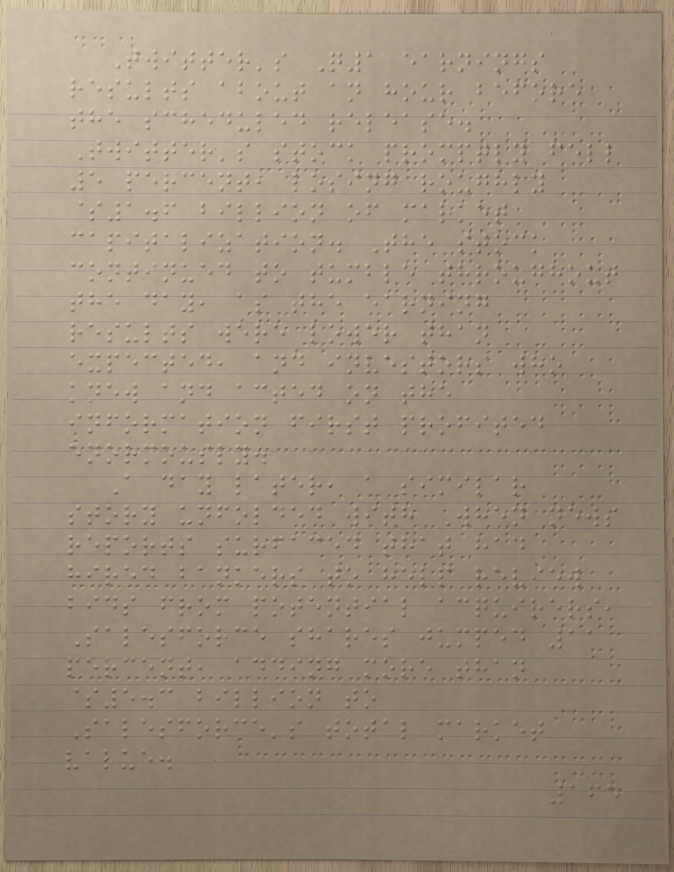Twitter's Q1 earnings
results about an hour before
the scheduled release.
Twitter's stock promptly fell
5 percent, losing roughly
$1.6 billion of market
capitalization. The stock
continued to tumble throughout
the day, as the earning
results were lower than
expected, and investors who
knew and acted on the
information first profited
enormously.
A day later, a similar
story unfolded with When news
reports surfaced that had
hired bankers to help review
bids from potential acquirers,
Salesforce shares jumped 11
percent, adding more than
$5.3 billion to
Salesforce's total market
value.
165
